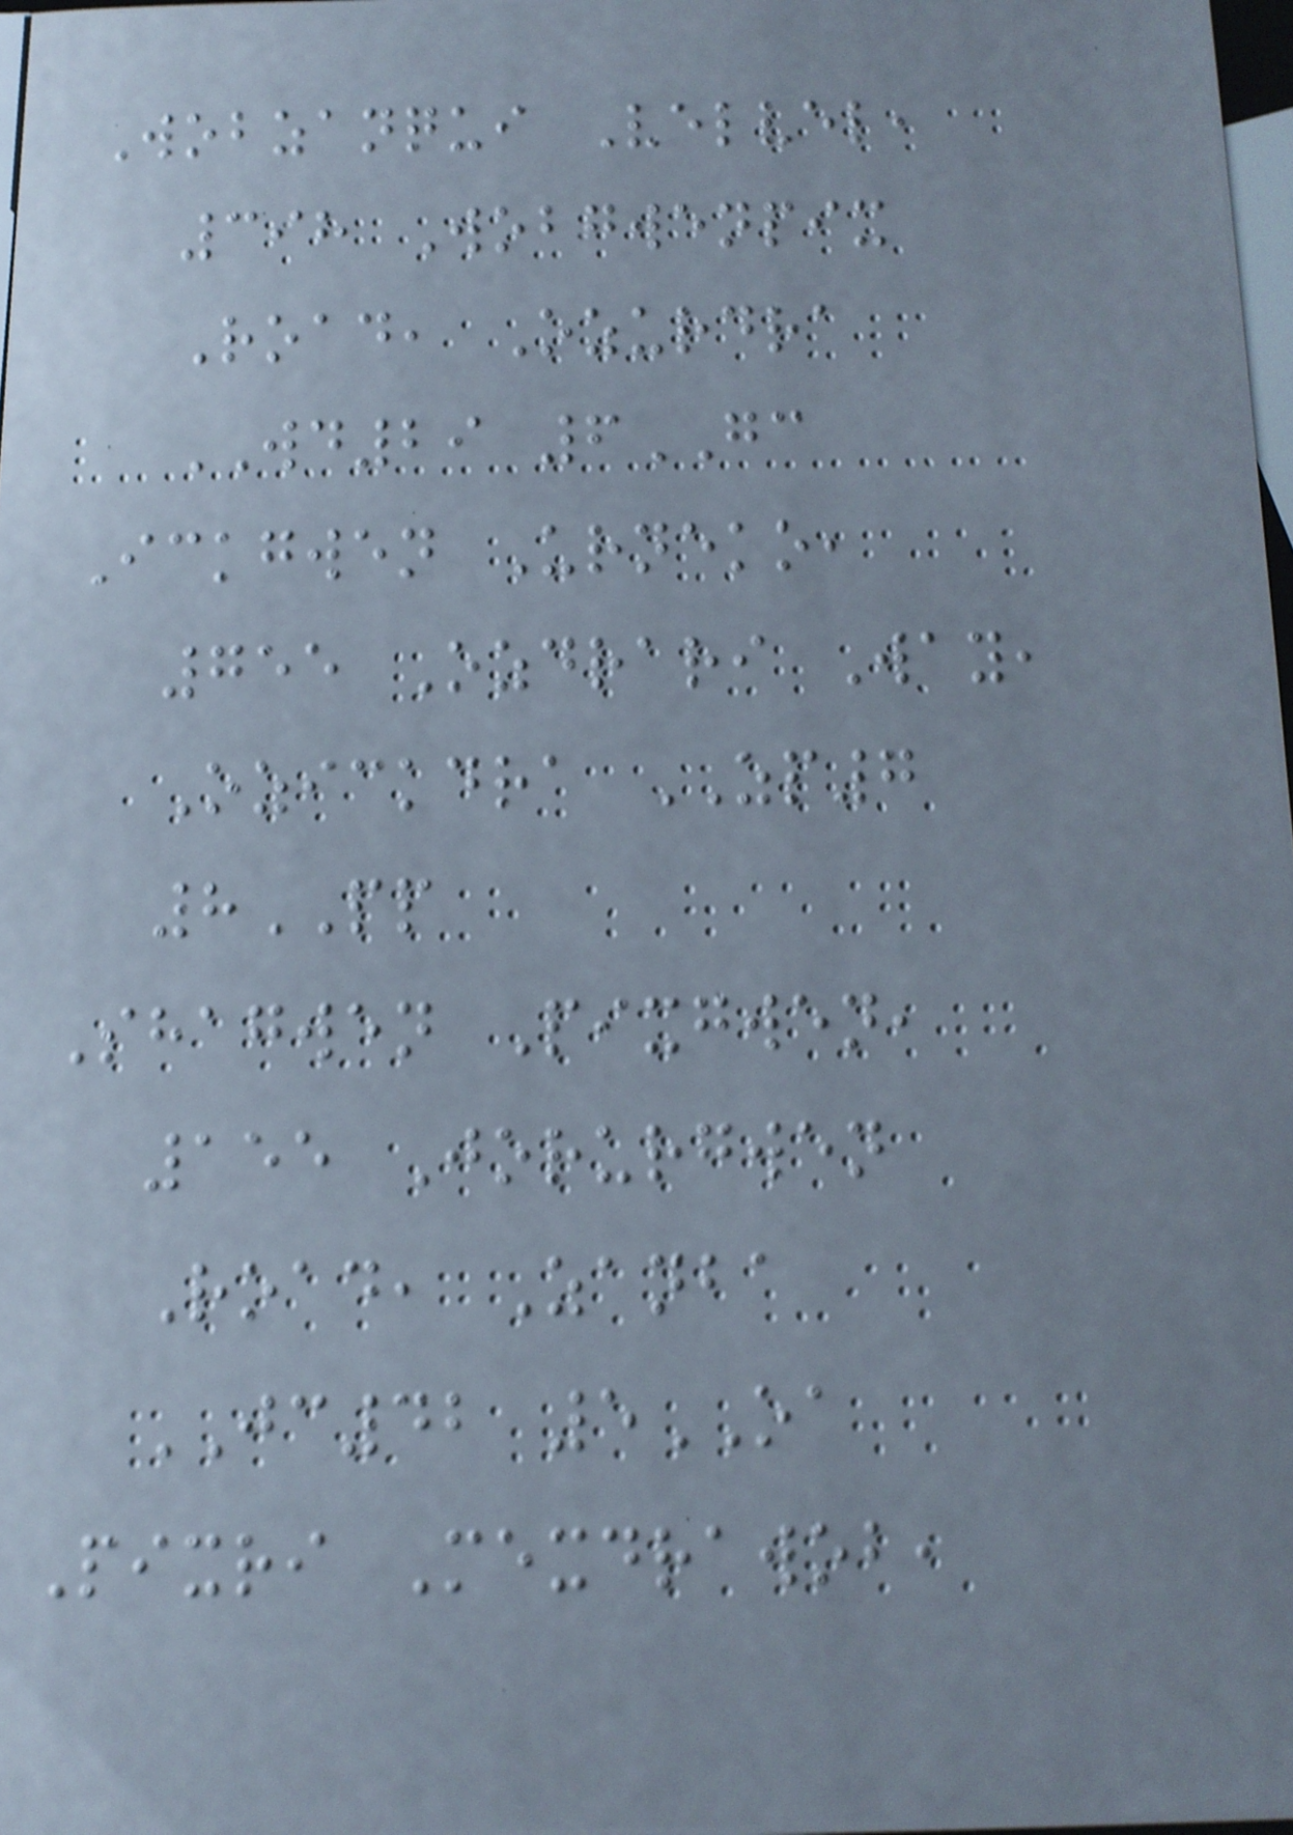Wobzanqui Velvel,
398 Wobgwenpix
Road, Ozurdra
WD29 6GC
Ickgwen Urneko,
755 Ozdrari Way,
Ozickdra ZP7
8PP
Shagwen Pixgwen,
155 Jorurgwen
Road, Zanba
JC42 5OA
Pixri Mexdrawob,
